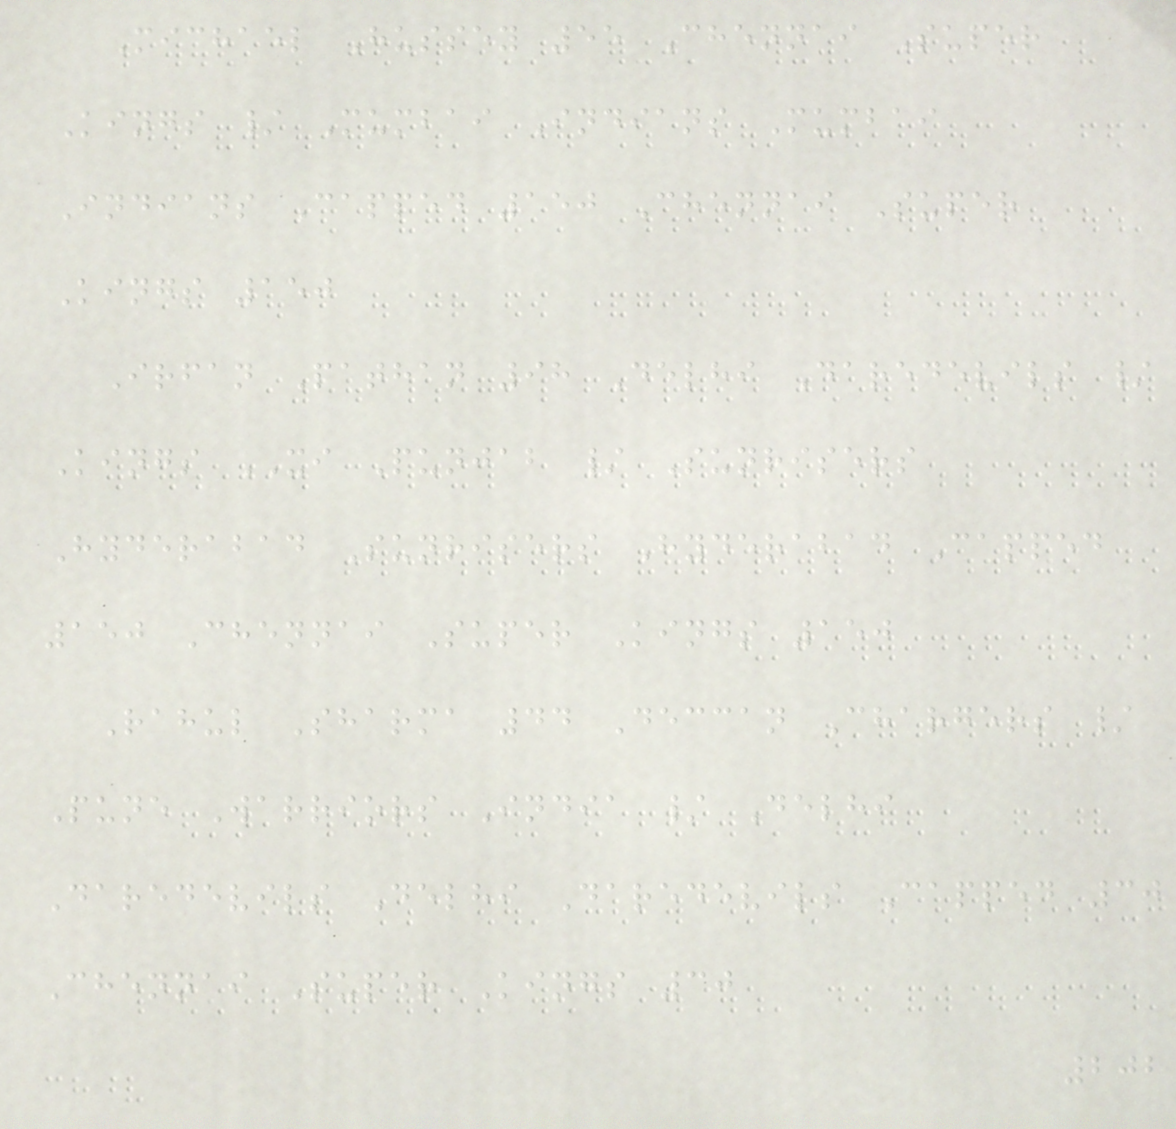Michael Hussey 55 Chennai Super
Kings / Mumbai Indians Mumbai
Indians Capped 150 Chennai Super
Kings 150
Irfan Pathan 98 Delhi Daredevils /
Kings XI Punjab / Sunrisers
Hyderabad Sunrisers Hyderabad Capped
150 Chennai Super Kings 150
Rahul Sharma 44 Deccan Chargers /
Pune Warriors India / Delhi
Daredevils Delhi Daredevils Capped 30
Chennai Super Kings 30
202
